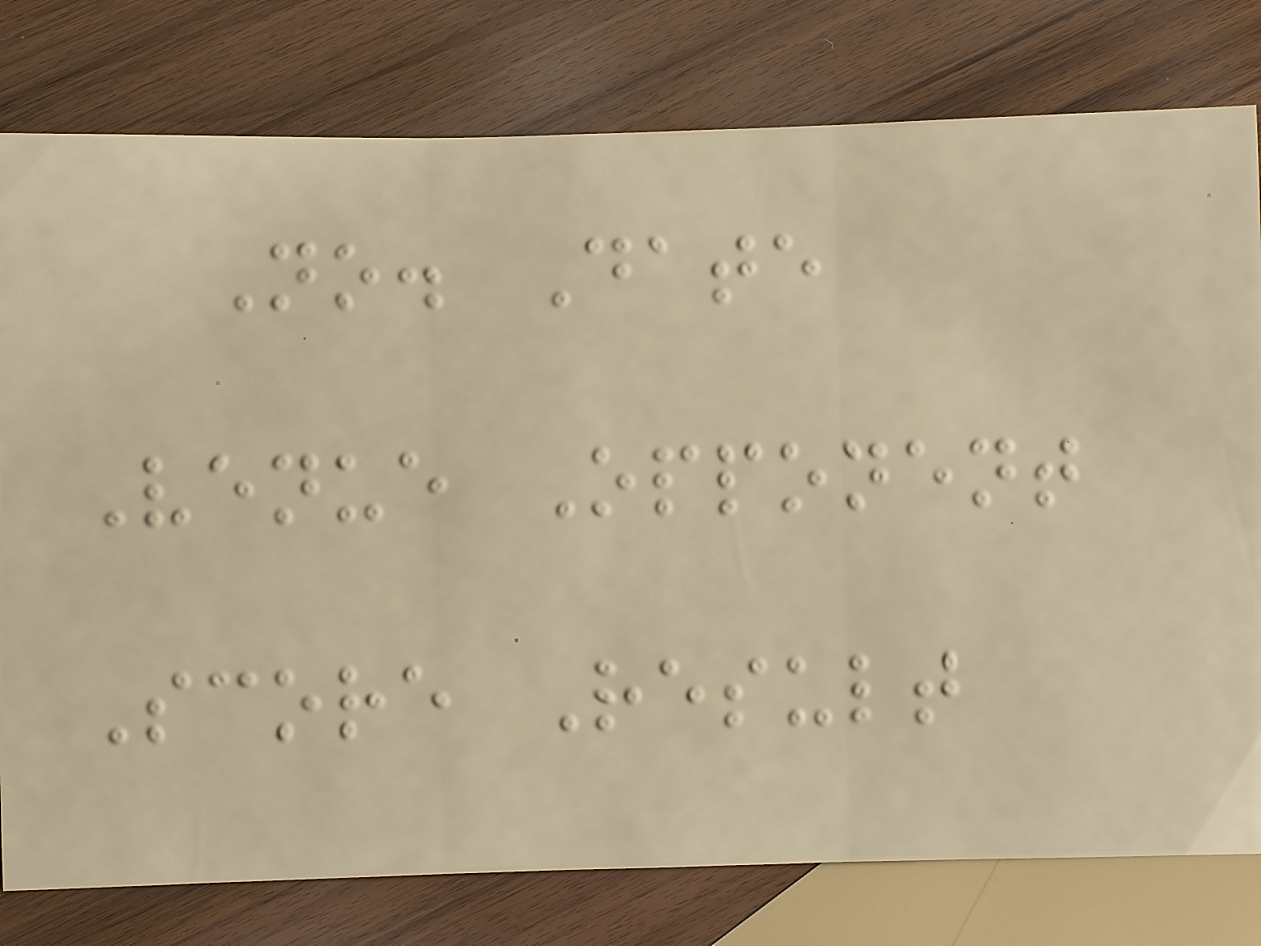No. Date
Venue Opponent
Score Result
